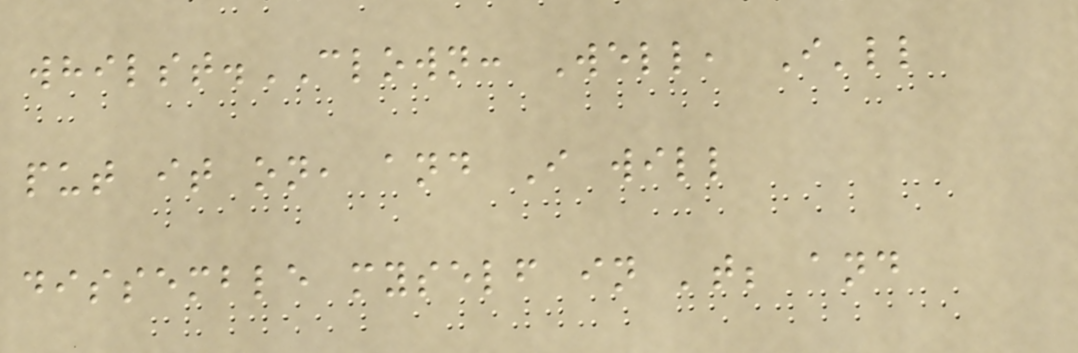whilst.CLOWN: Well, I'll
put it on, and I will
dissemble myself in 't; and
